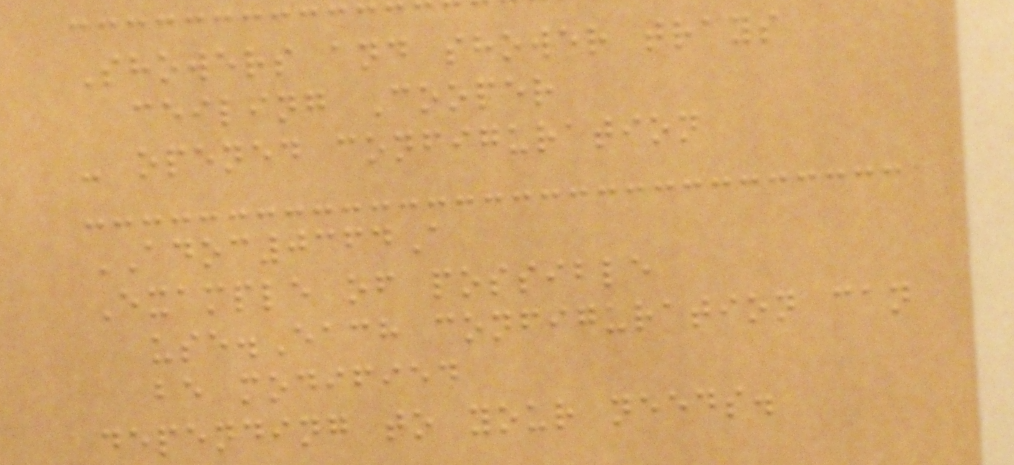Showers and shower trays
ceiling Cooper
- opened configuration
ADOC0364A
Example of possible
use.Each configuration can
be modified
depending to your needs.
